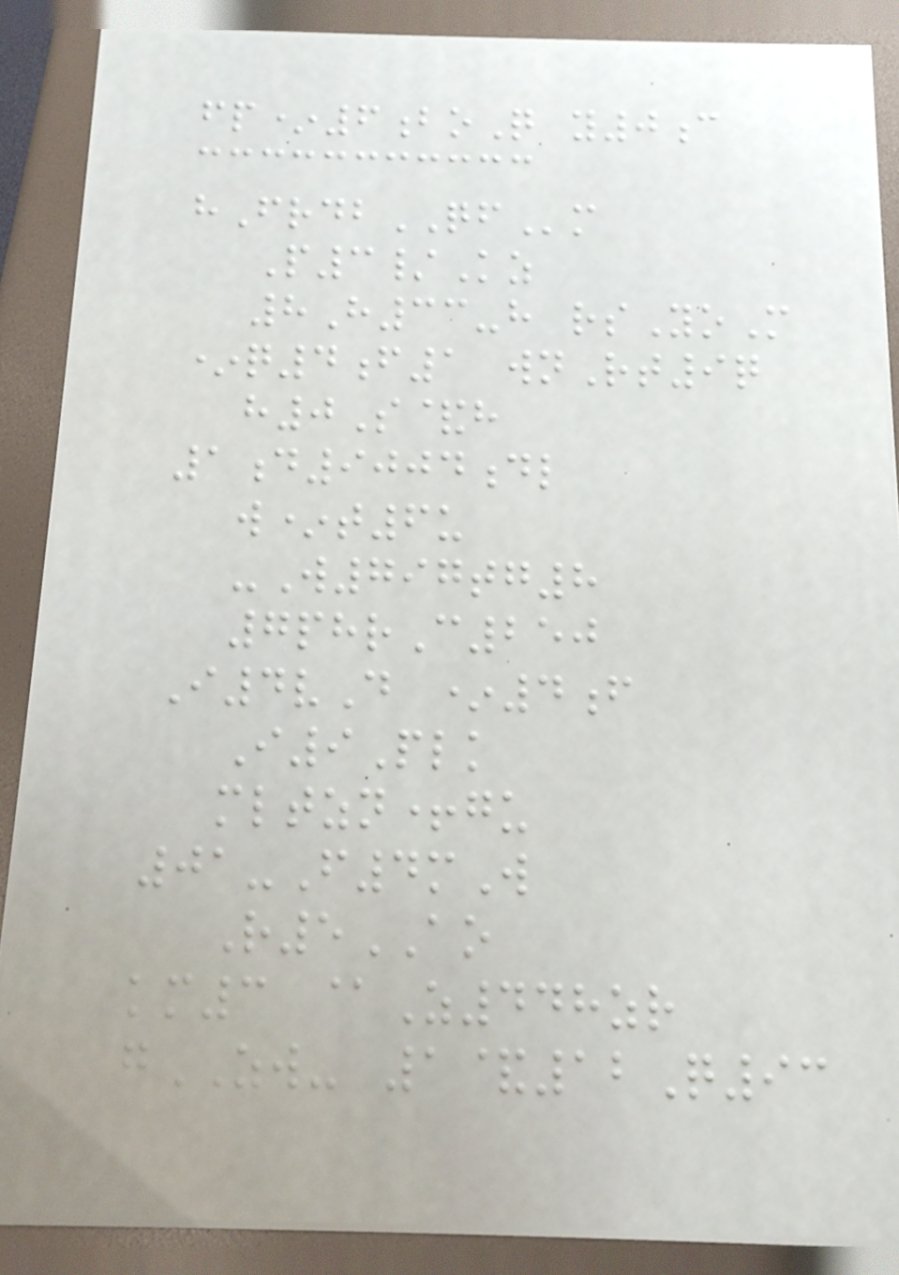fp*6boQ y0c
hFrdbQFm
P3/Kz
8H33-h rsYoM
*q4f1 wnRt9q
h0S&h
1d9004dl
w*t6u
-W797tg8
7phrC250
I4vD *4f
I9Plk
mltzn+gu
01-F4mW
R5AO
km3 @Z448zr
gZW- 1&12Q93
